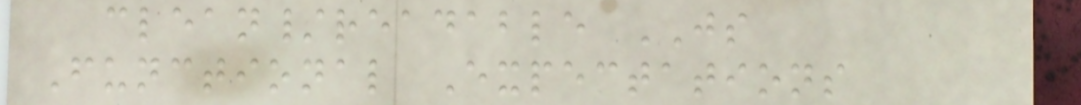clean/readable JS
Functional Expectations
